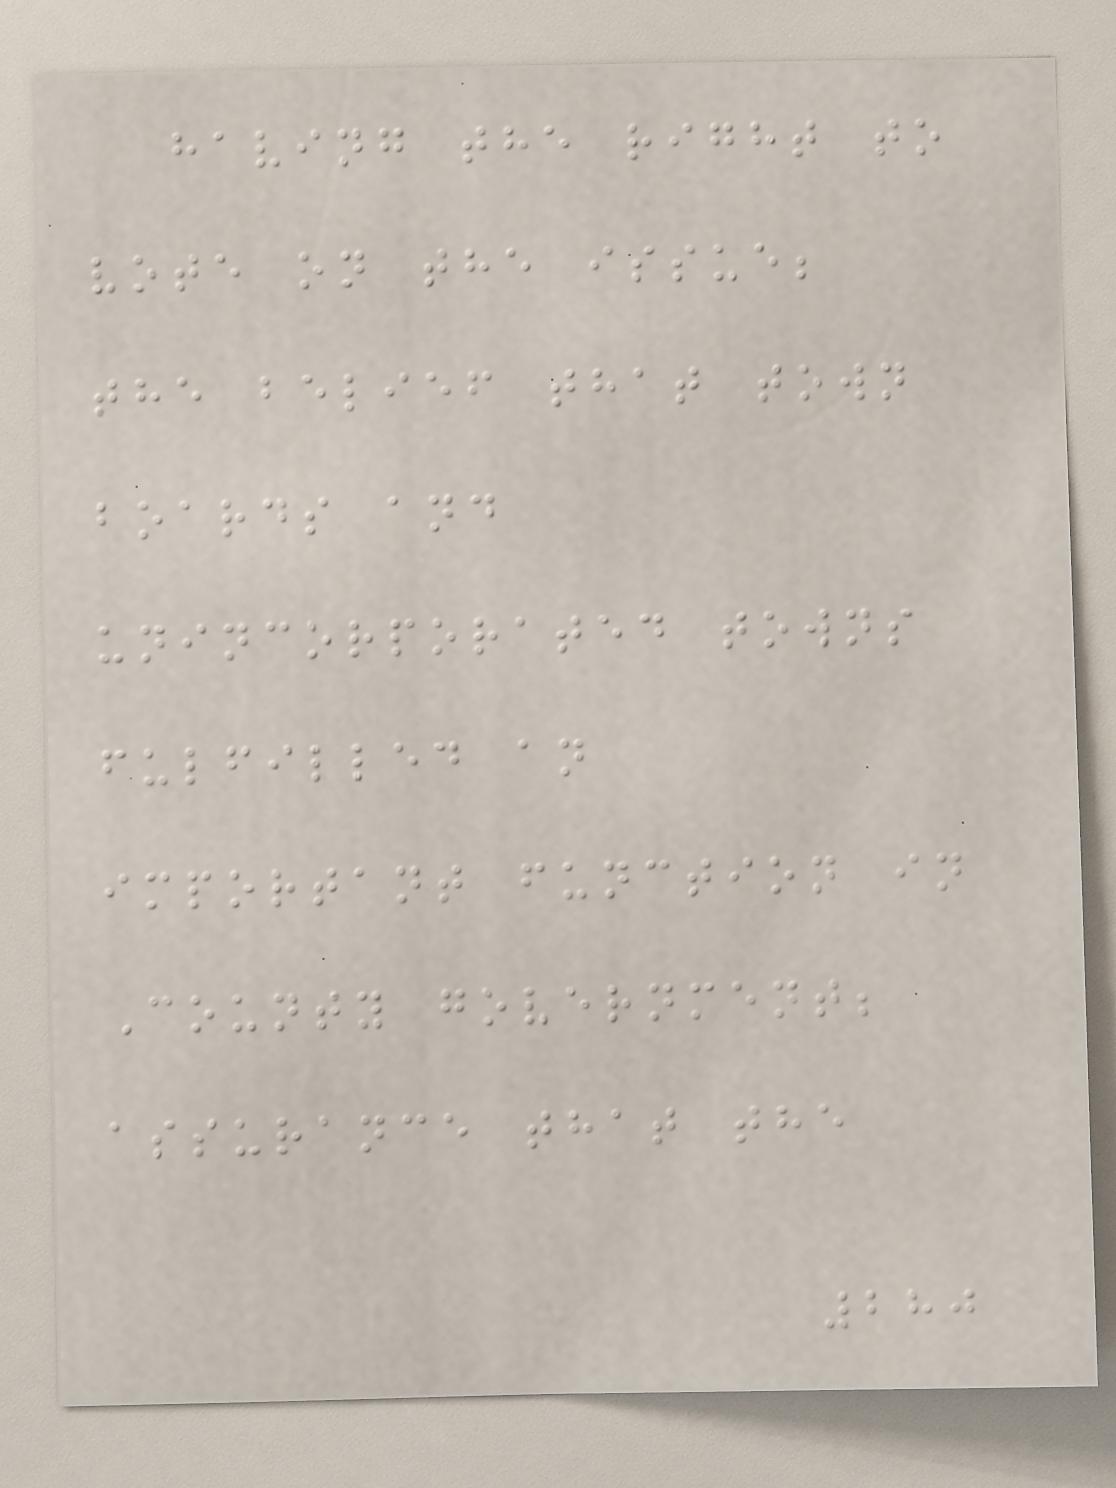having the right to
vote on the issue;
the belief that town
boards and
unincorporated towns
fulfilled an
important function in
County government;
assurance that the
280
